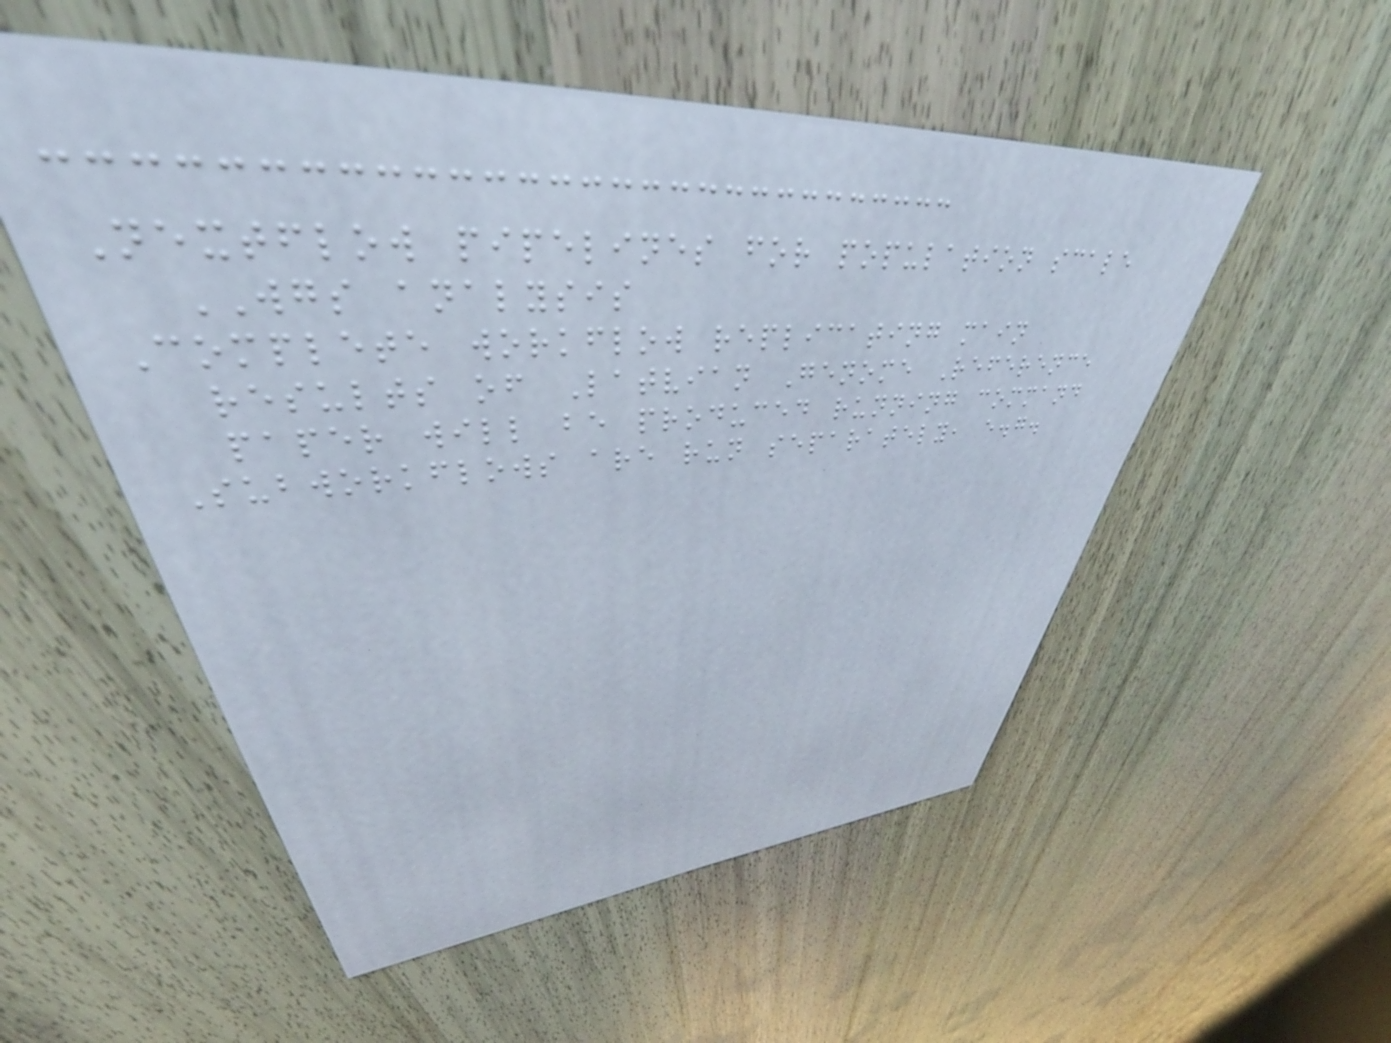Nextflow pipelines for population scale
WGS analysis
Complete workflow replicating main
results of Latvian Genome Reference
paper will be produced running command
Subworkflows are run separately, e.g.
